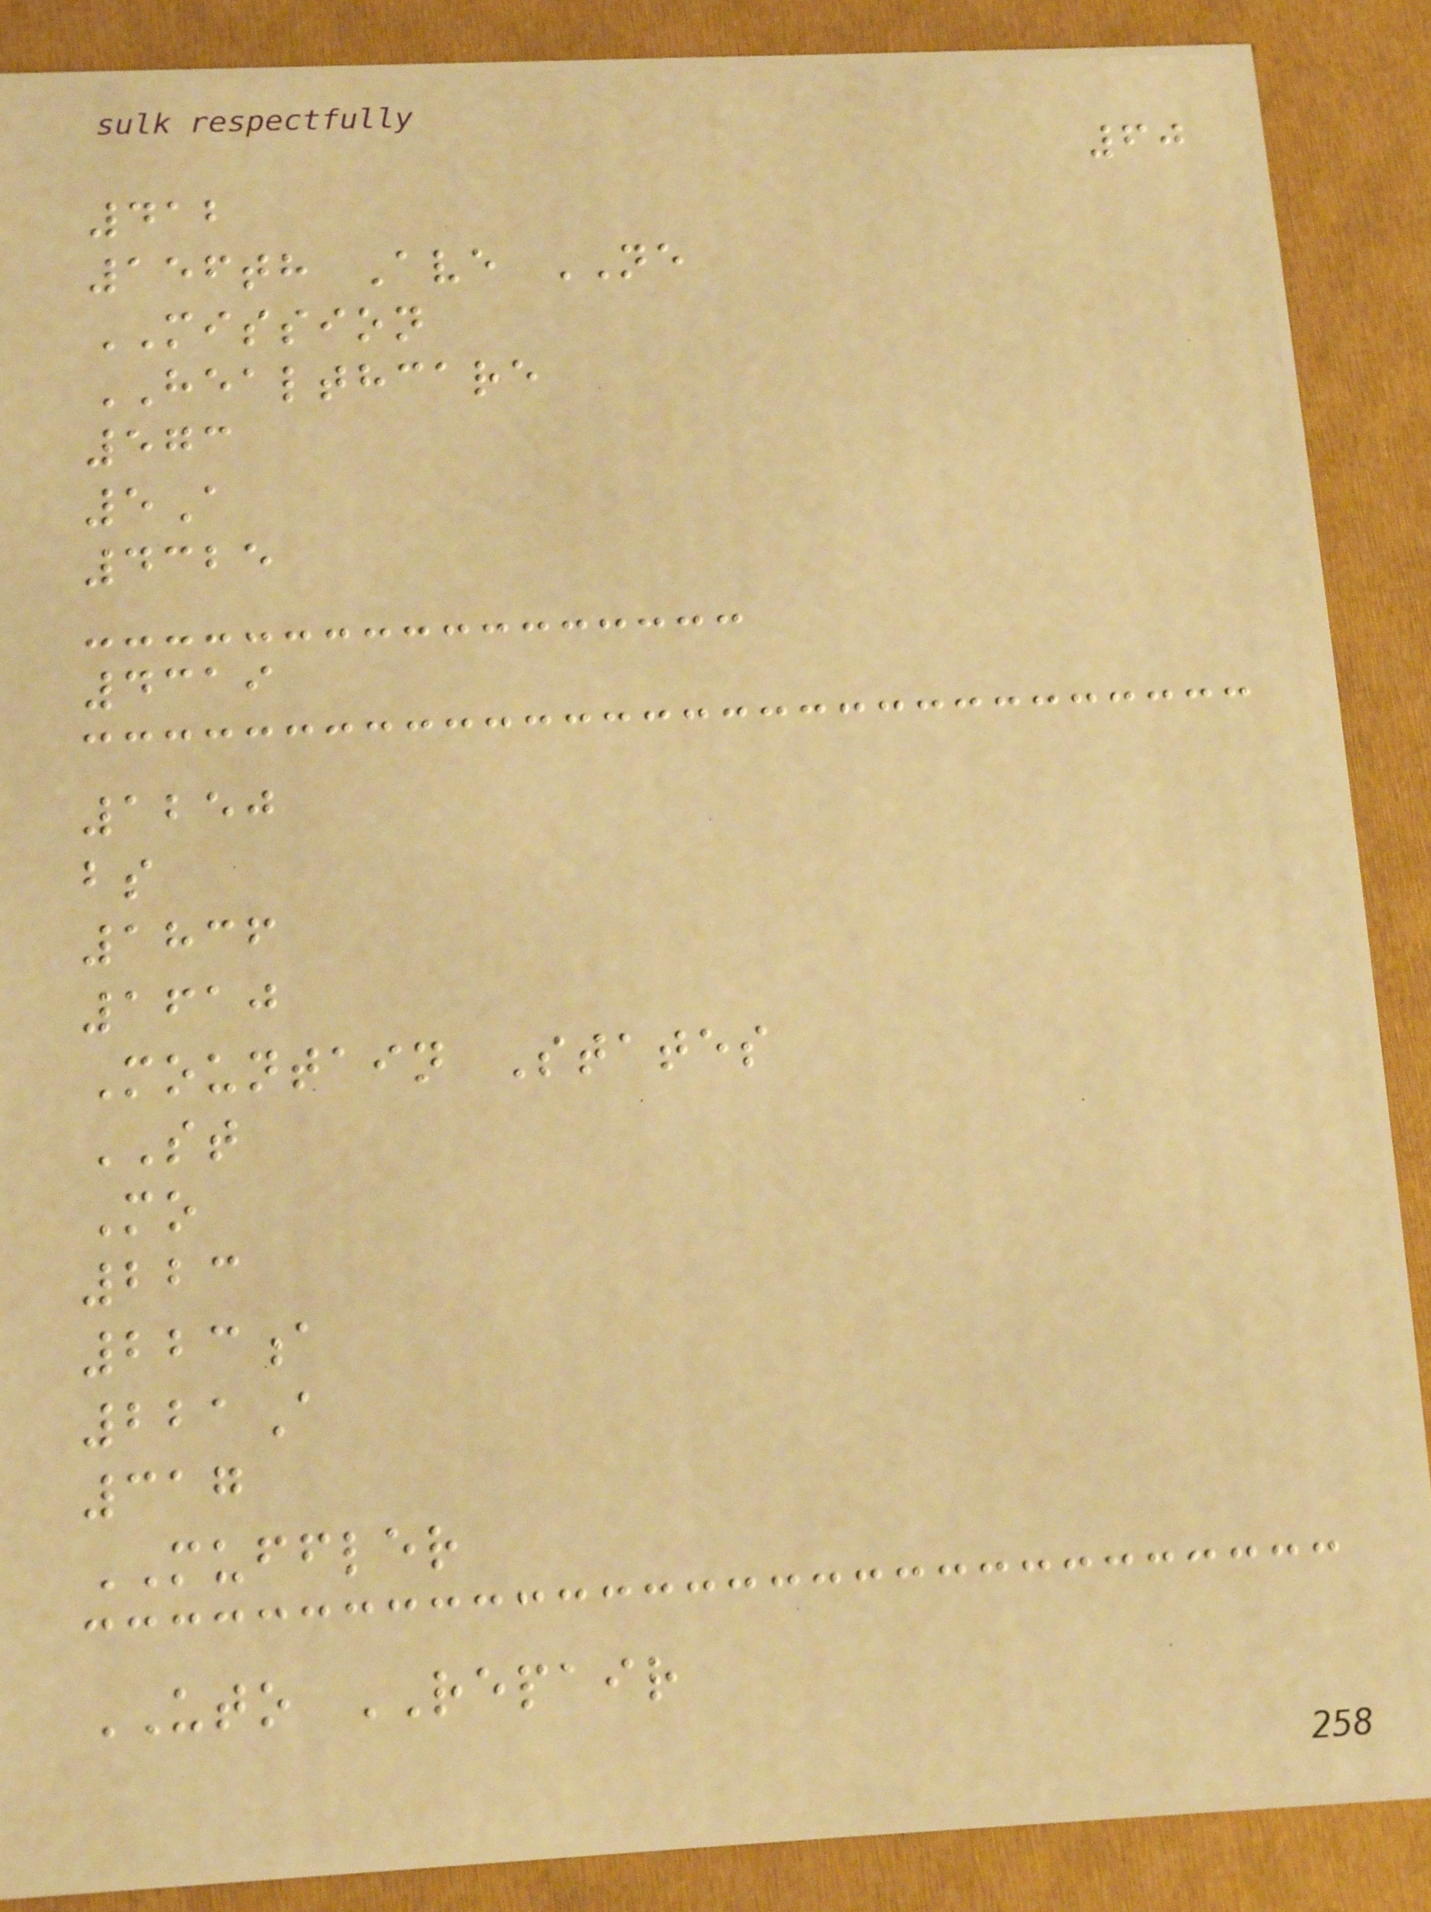60
412
156th Ave NE
MISSION
HEALTHCARE
573
5A
4325
4319
1250
bs
1836
1610
Mountain States
ST
Mo
223
223a
221A
317
MUFFLER
UTO REPAIR
